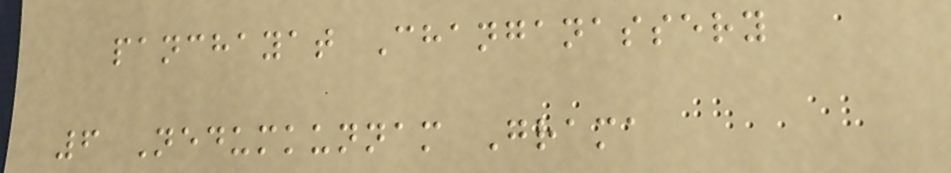panchayat Changanassery
6 Nedumkunnam Grama
